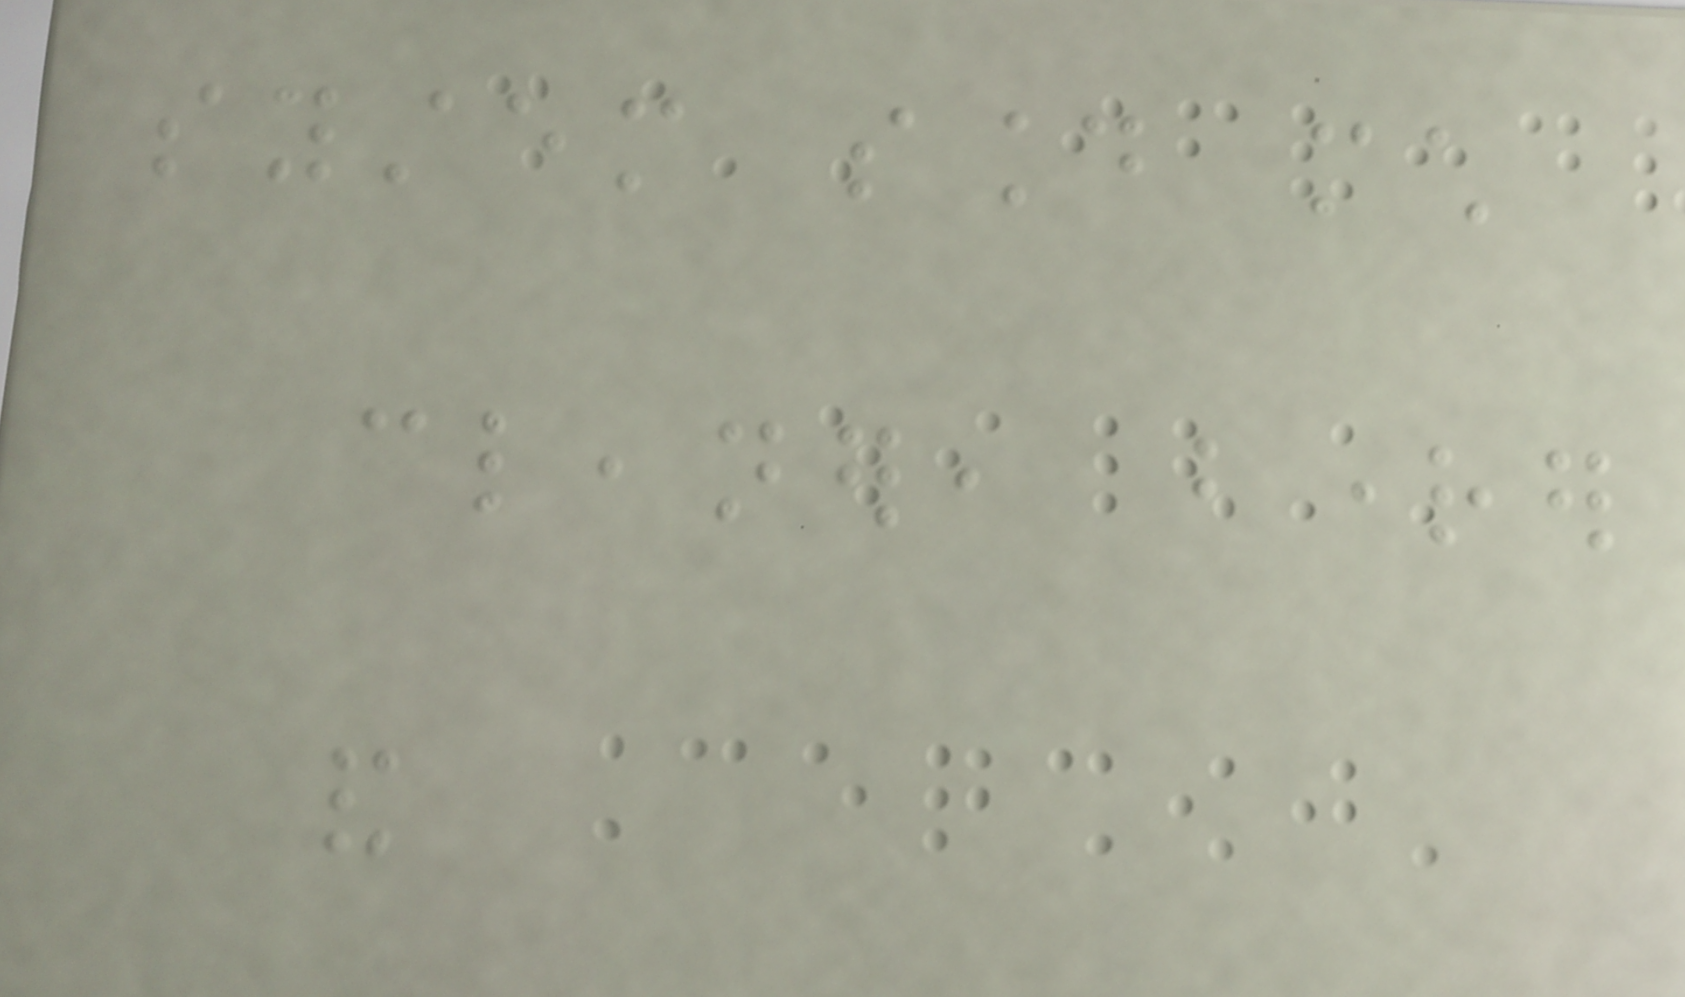system sound much
cleaner, brighter
and
